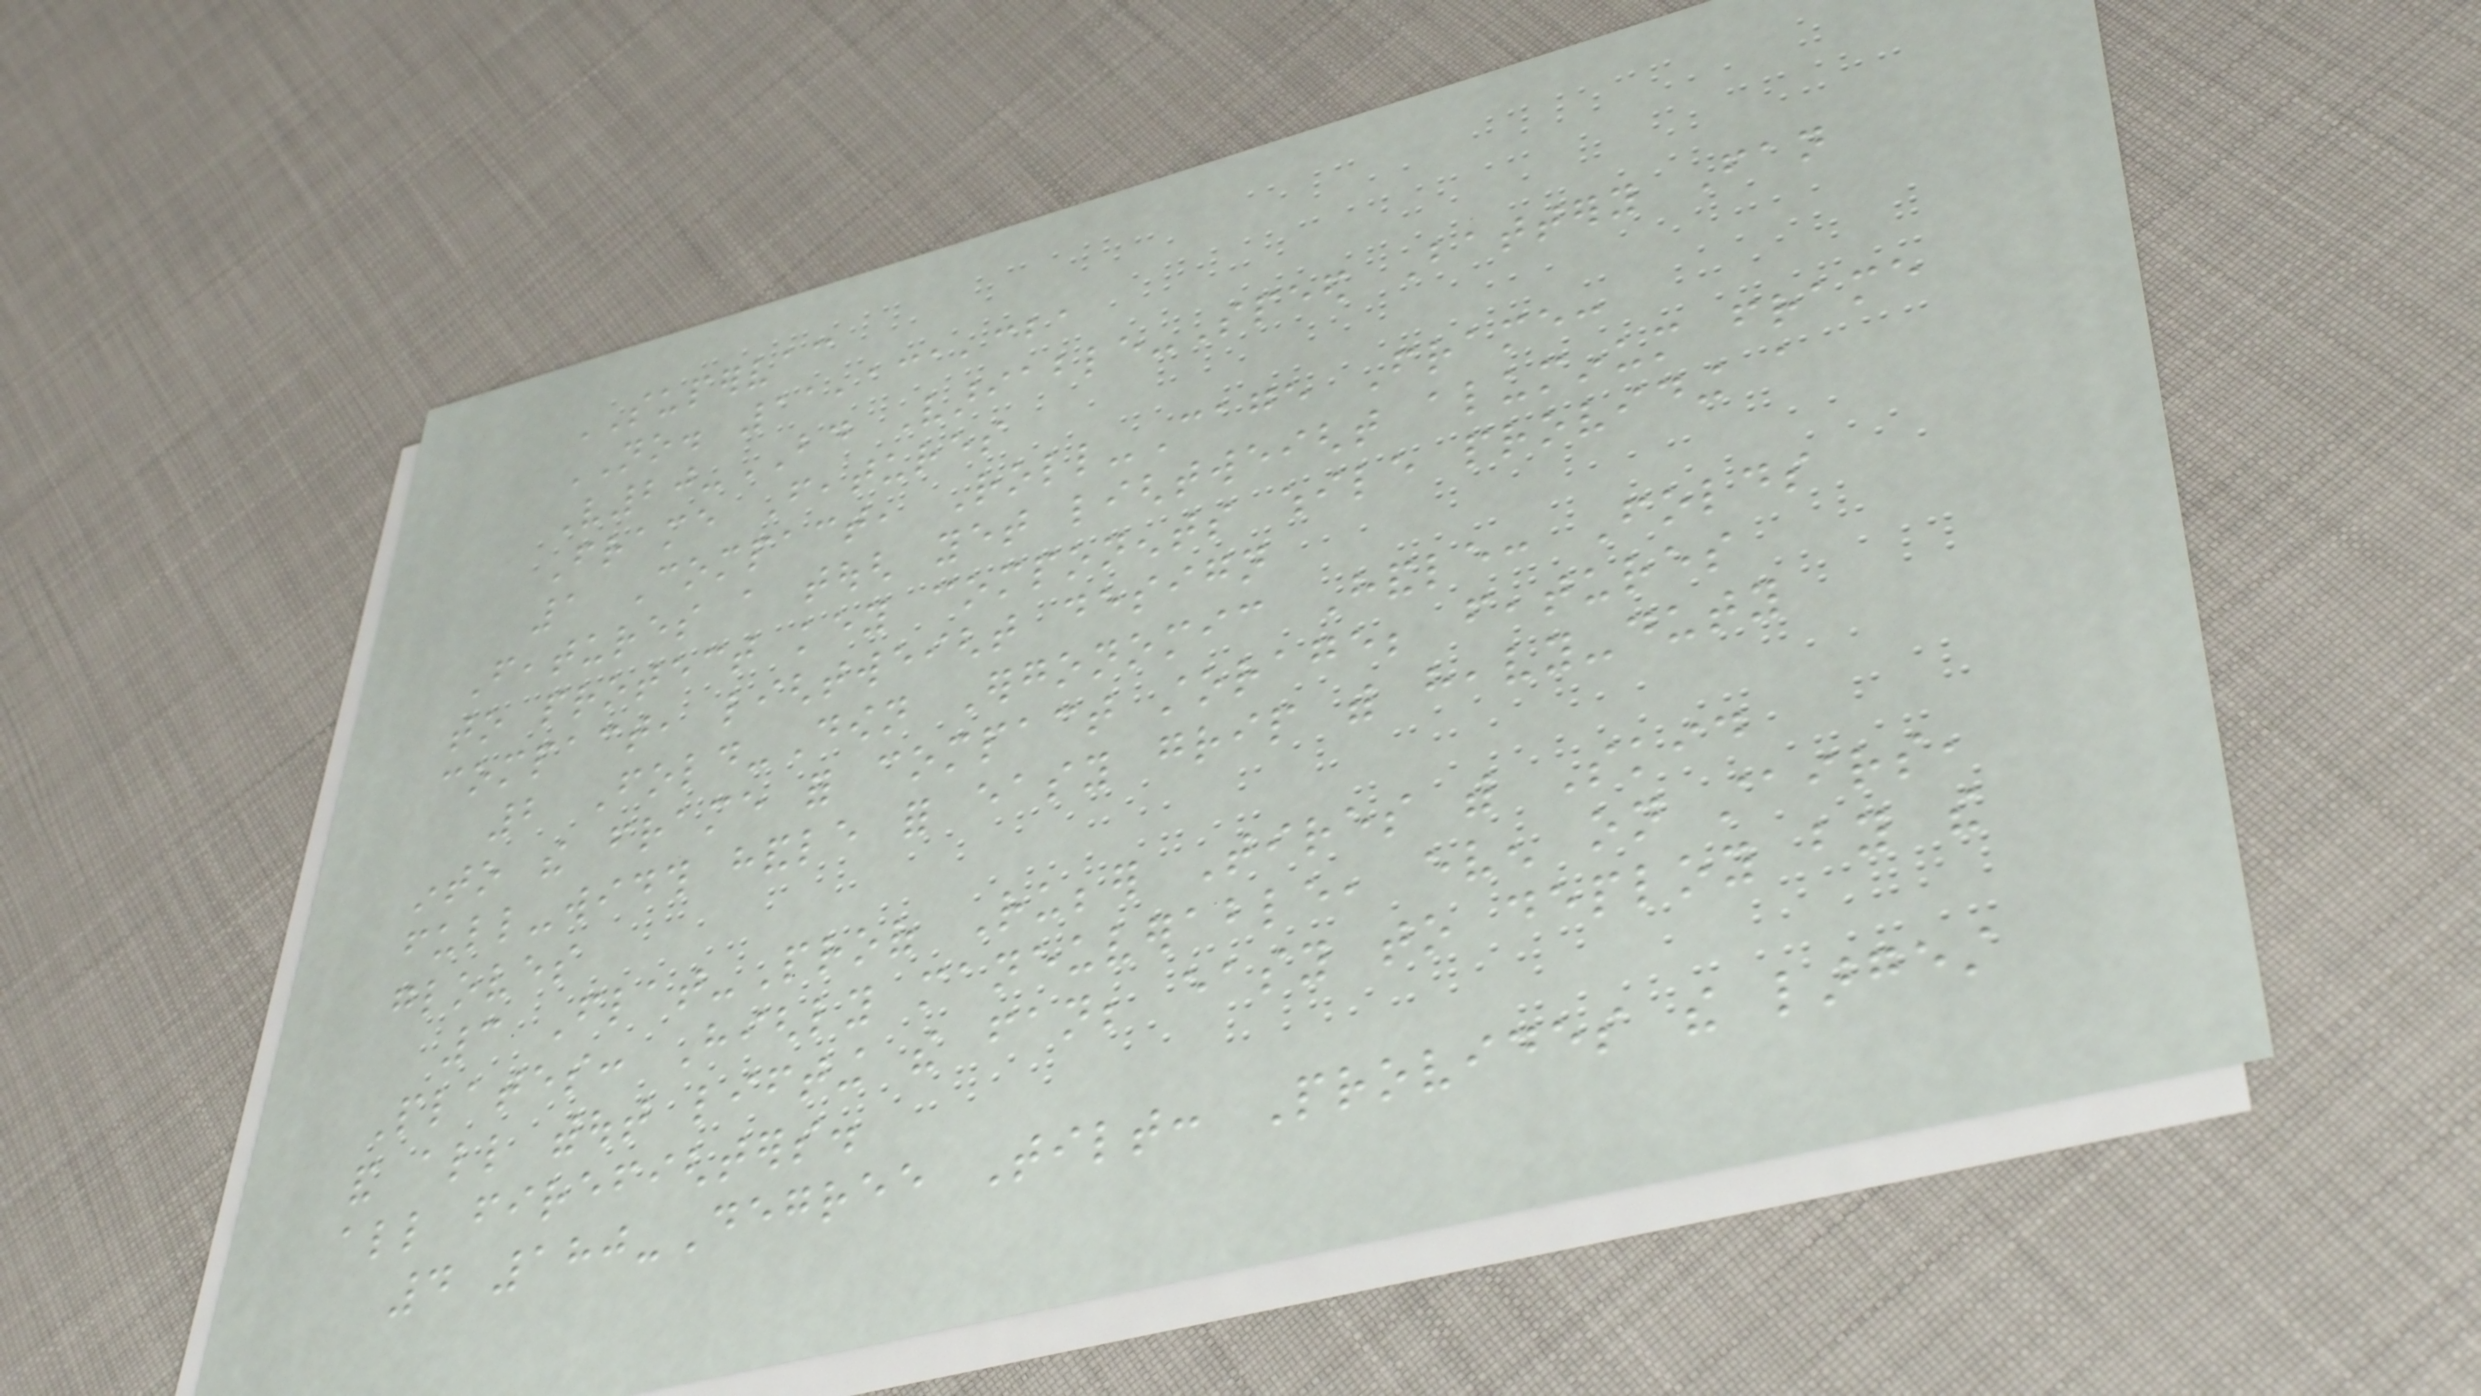SUPERVAC
NO. 11,131,321
V20-BD Variable-Speed Battery Fan
Frame Features
1 Compact, Roll-Cage Frame:
Features a tough yet lightweight aluminum frame
to protect key components while providing a
compact, lightweight design
2 Fold-Down Ergonomic Handle: Folds
into the frame for compact storage; features
full-width handle for easy grip with heavy-duty
gloves
3 Flat-Proof Rubber Tires with Skid
Plates: Highly maneuverable, even on stairs,
and all without lifting the fan; easy to deploy by the
all firefighters.
4 180-Degree Tilt: Provides the largest
